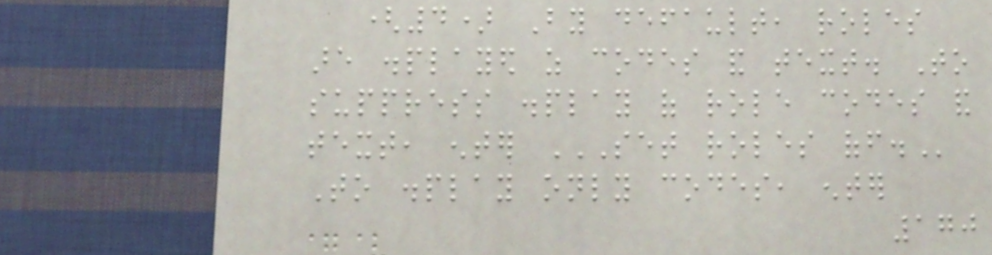(4) By default, roles
are displayed as codes and text. To
suppress display of role codes and
text, enter SET ROLES OFF.
To display only codes, enter
170
